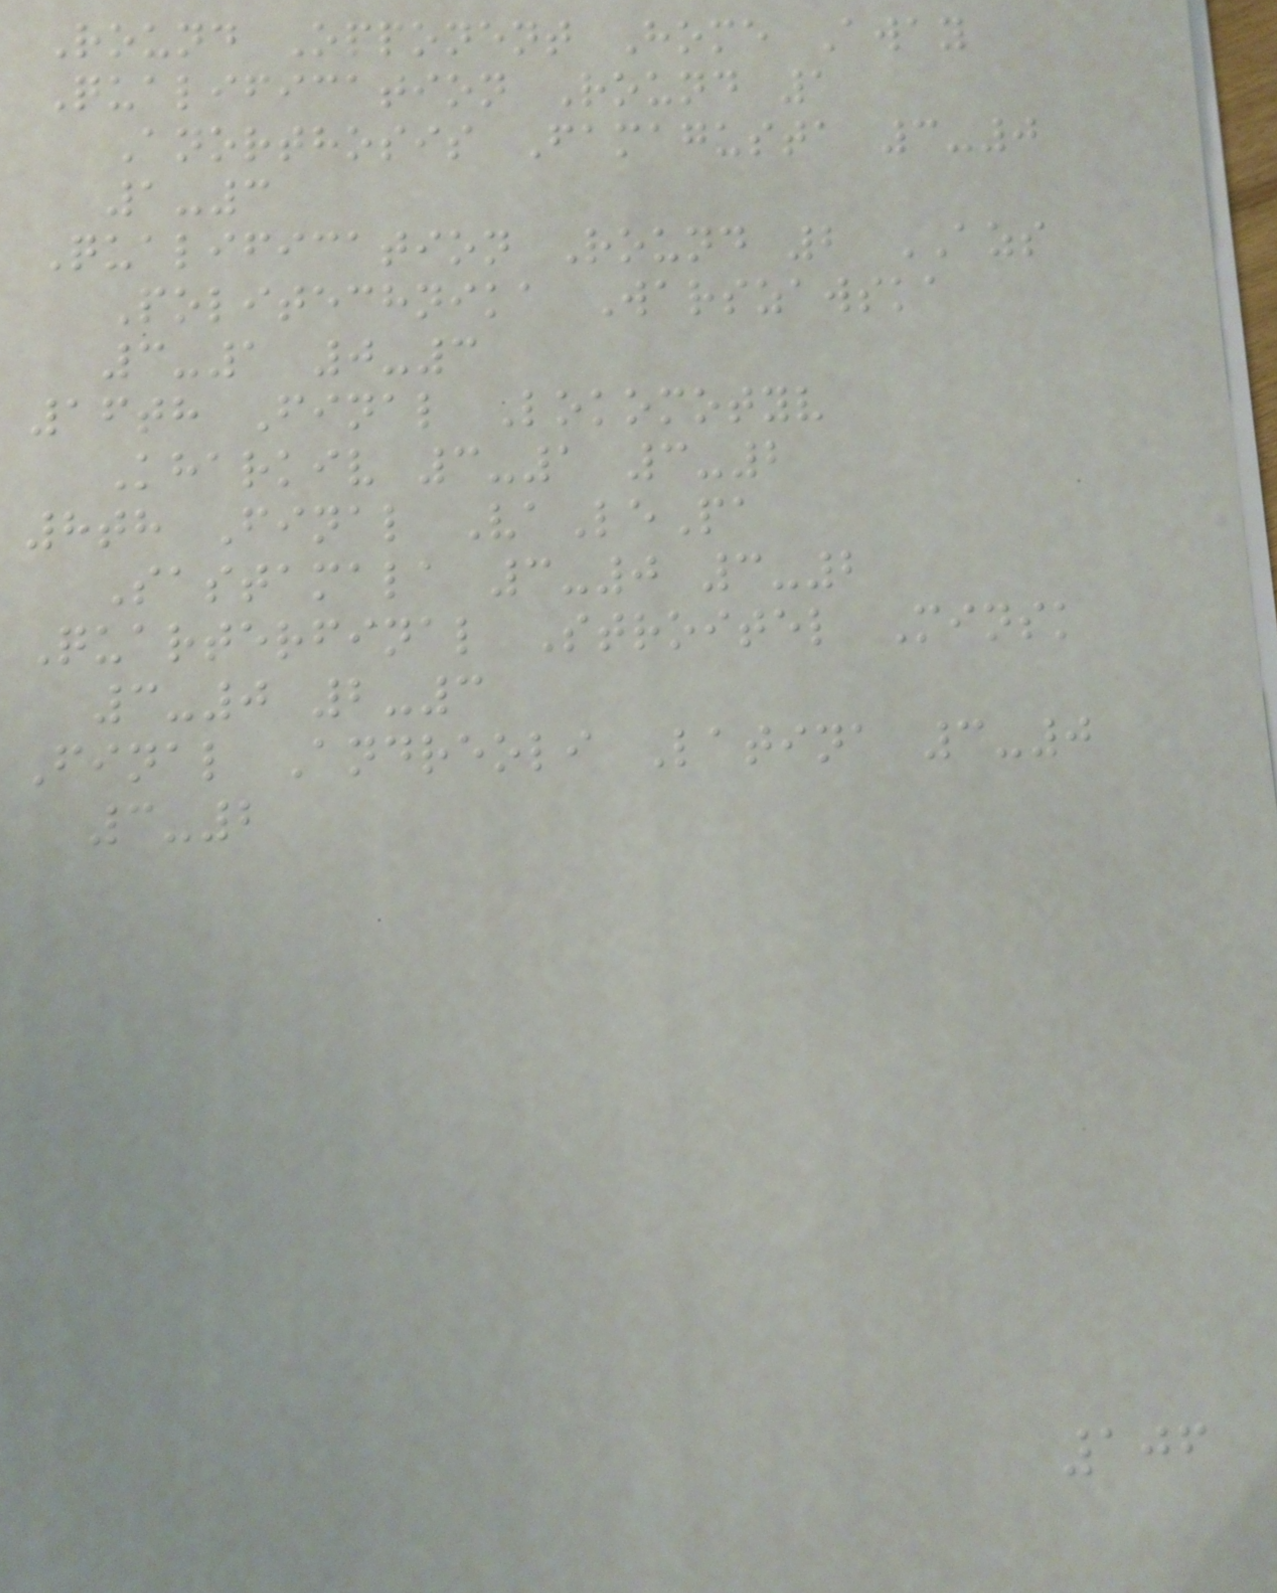Round Opponent Home Away
Qualification Round 1
Anorthosis Famagusta 3-0
1-3
Qualification Round 2 AZS
Politechnika Warszawska
3-1 0-3
16th Final Lokomotyv
Kharkiv 3-1 3-2
8th Final VaLePa
Sastamala 3-0 3-2
Quarterfinal Stroitel Minsk
3-0 2-3
Final Andreoli Latina 3-0
3-2
106
